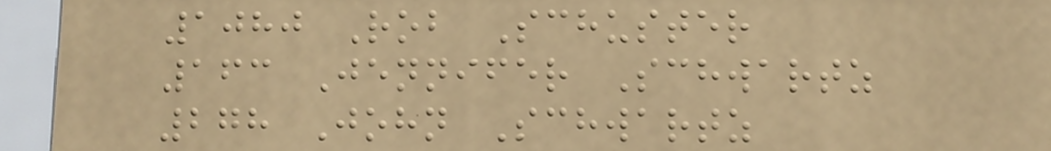1080 Rob Schuster
163 Jennifer Schwartz
278 John Schwartz
